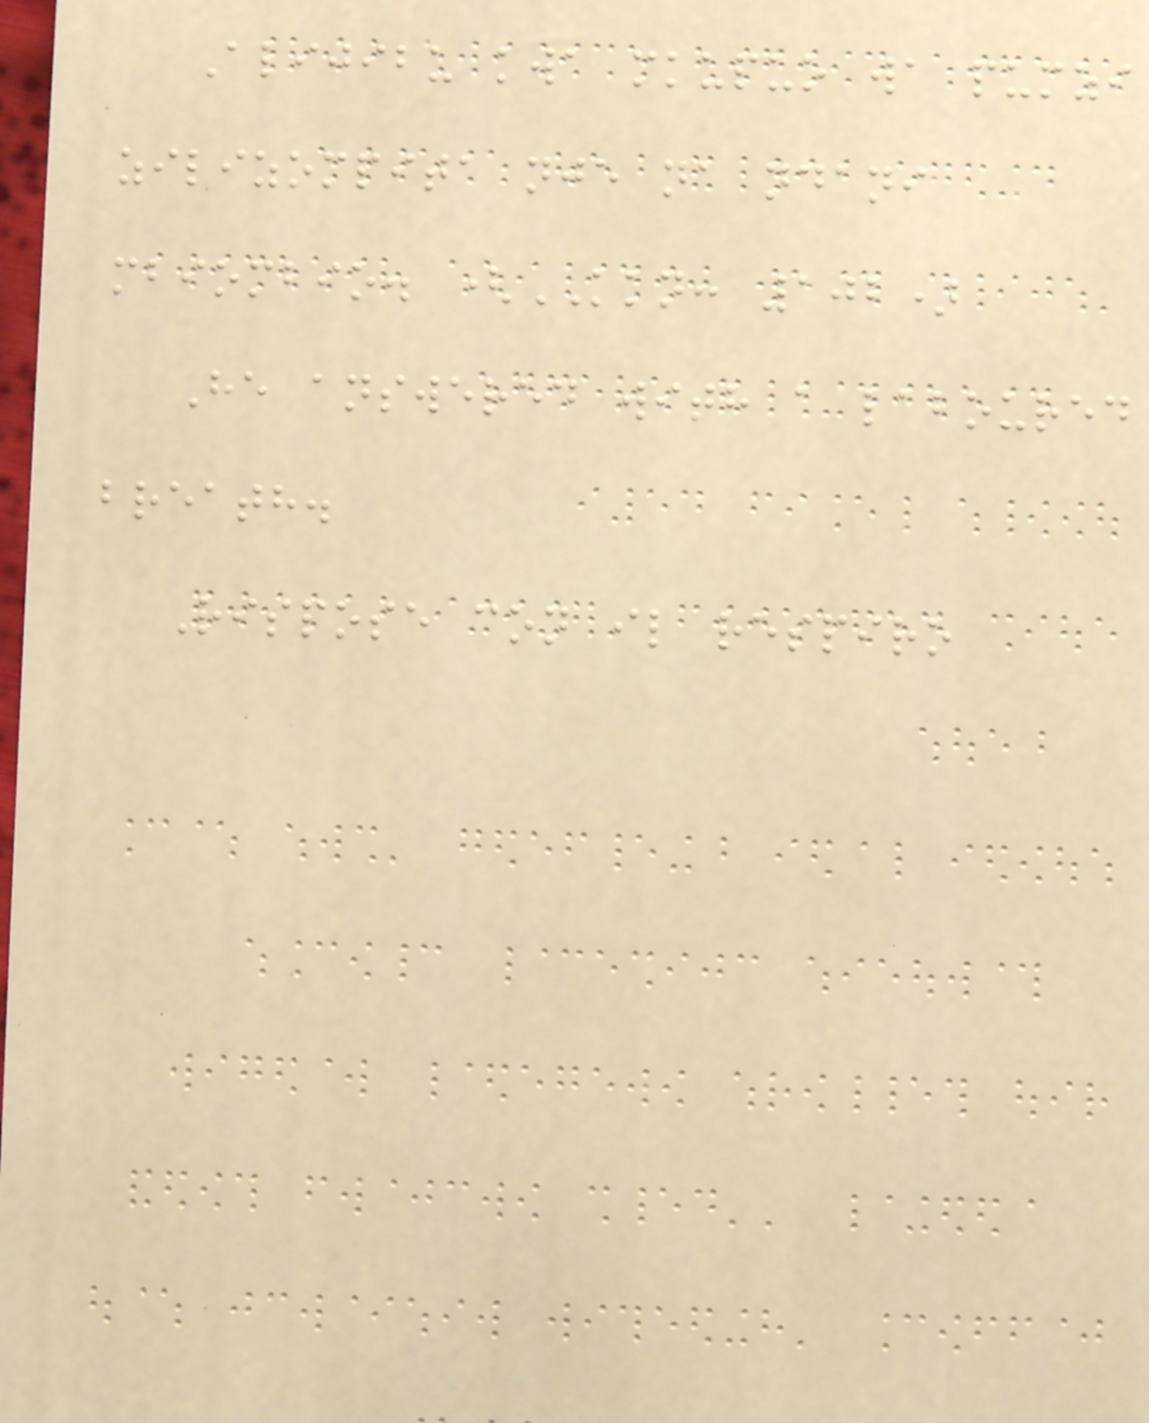Alijibu kwa mkupuo wa pumzi
zilizompita nje na ndani
mbiombio. (KKN: 102)
He answered with a laboured
breath.
Rispose con il respiro
